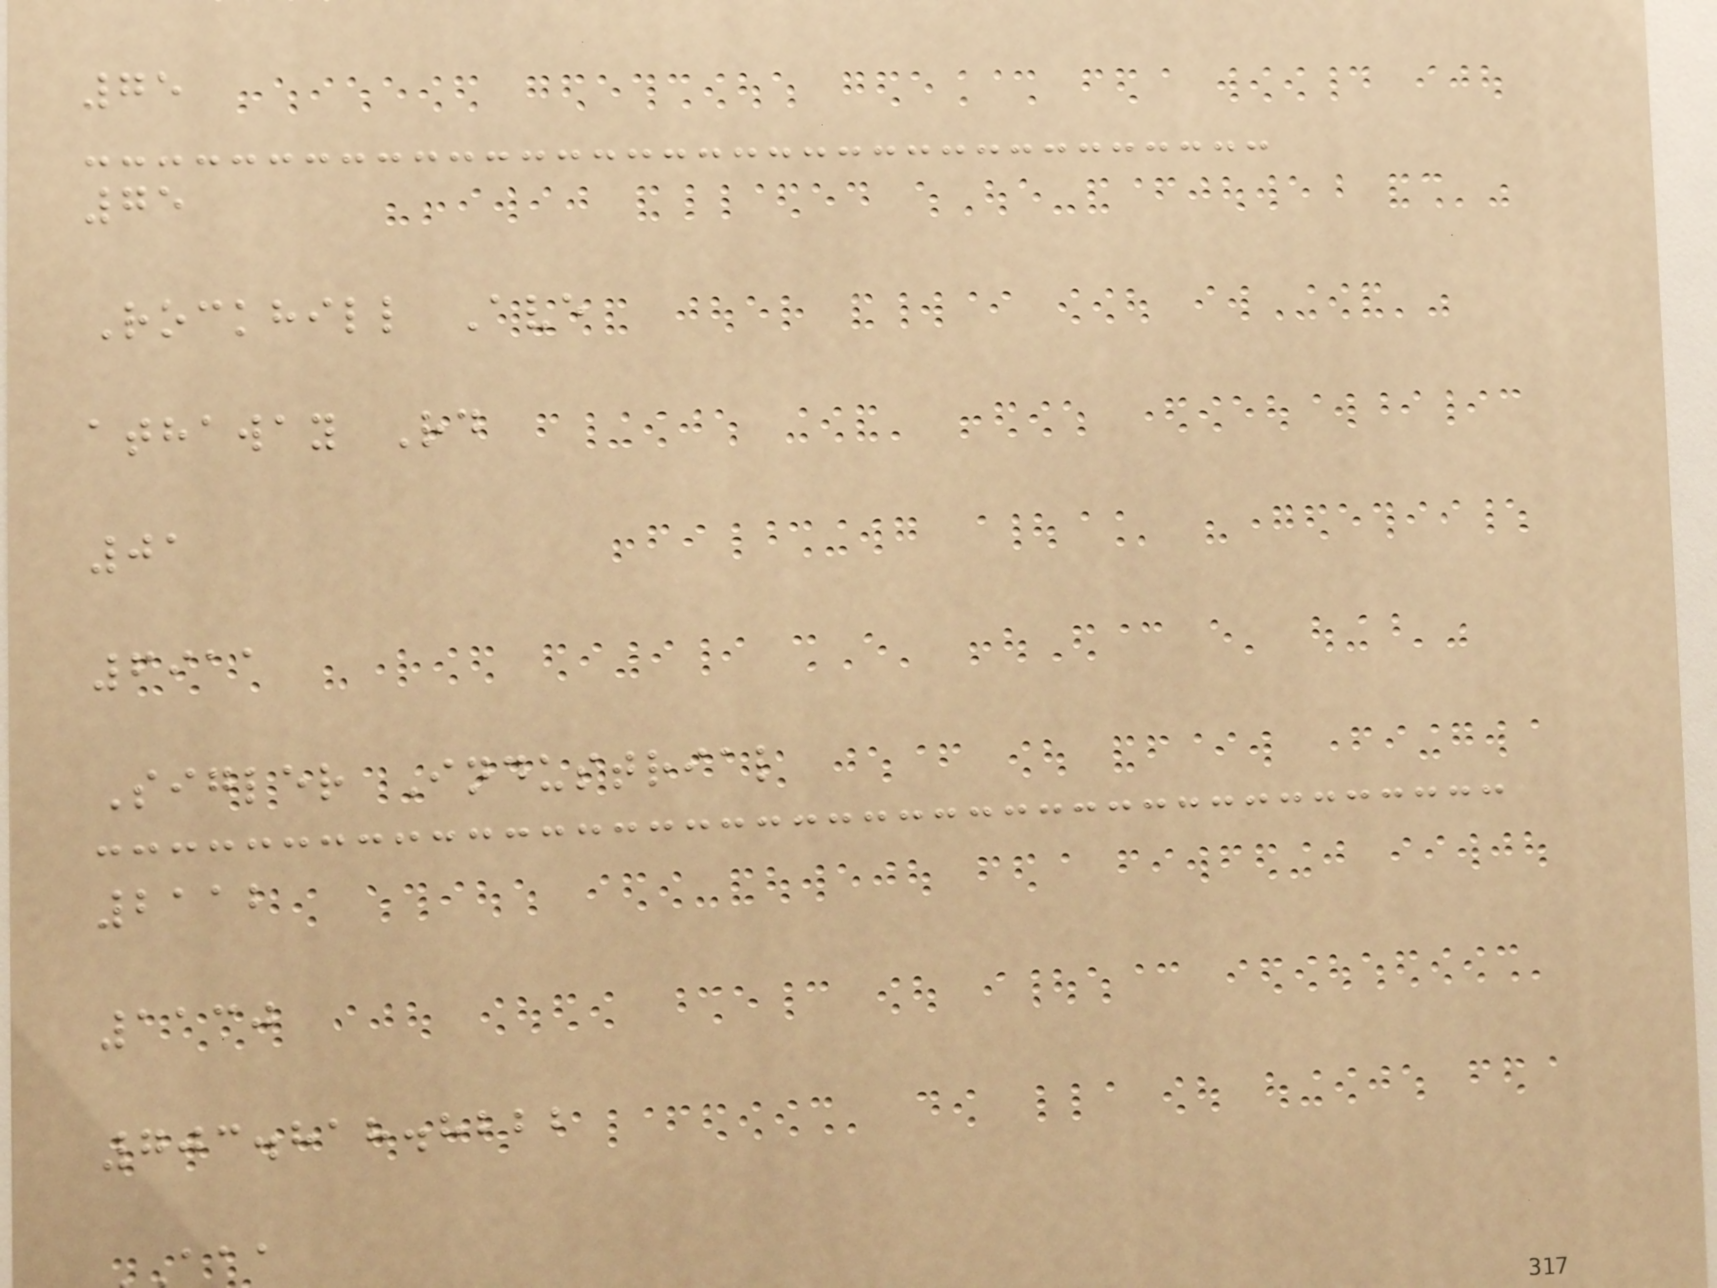75
75
Rockhill Ave
athaway Rd
01
6911
Sigler Industrial
2112
1130
703.818.8222
